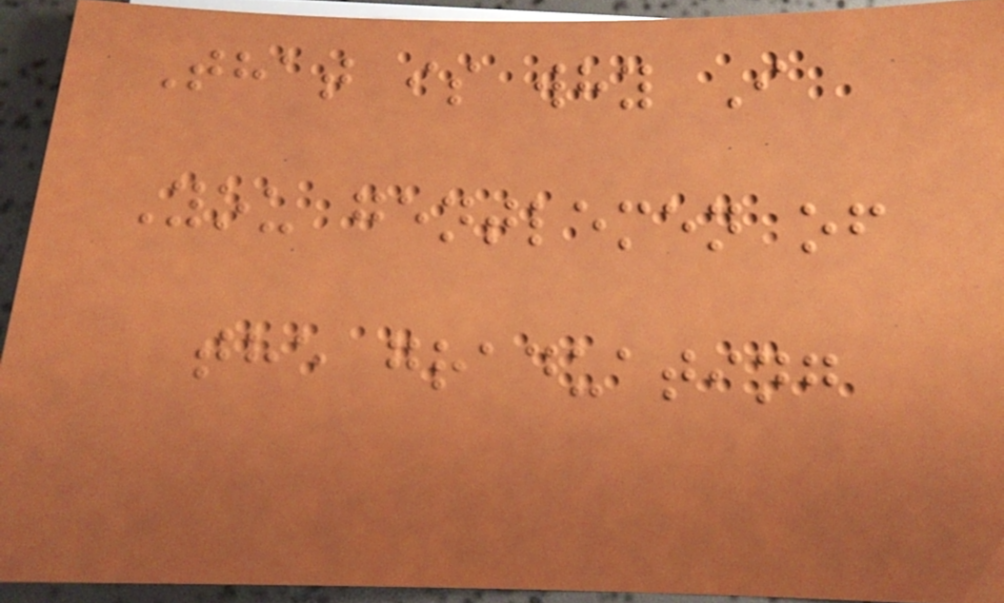That is why I
You gentlemen of
the graduating
